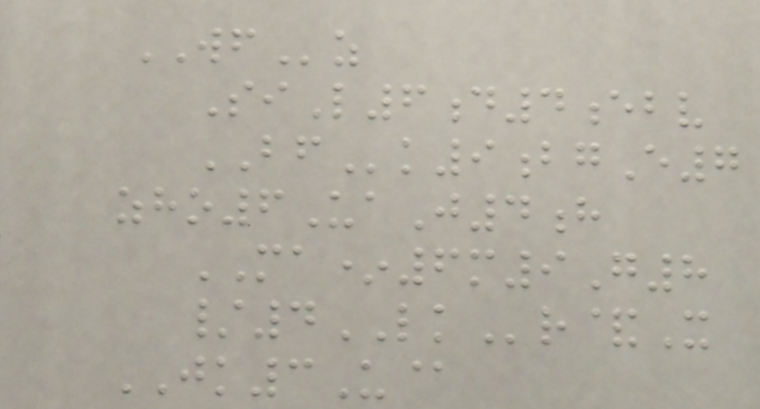WFz
SiL6d4ebv
BFk9bgE7
zho6UaJ4h
MA*6m9G8
/4LKr&X
JK3U@
